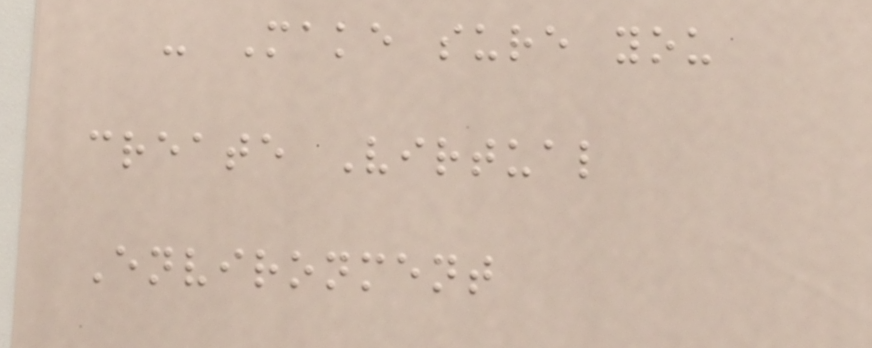- Make sure you
create Virtual
Environment
